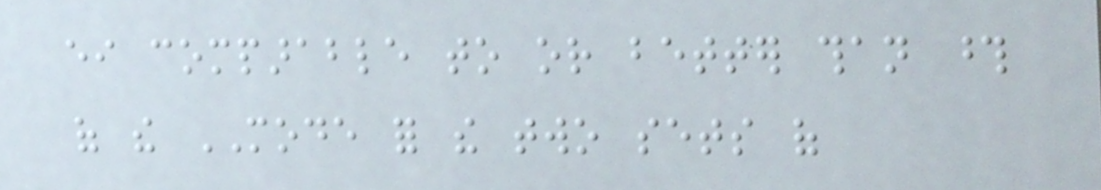either comparable to or better than those
of the MODE for the two sets of
